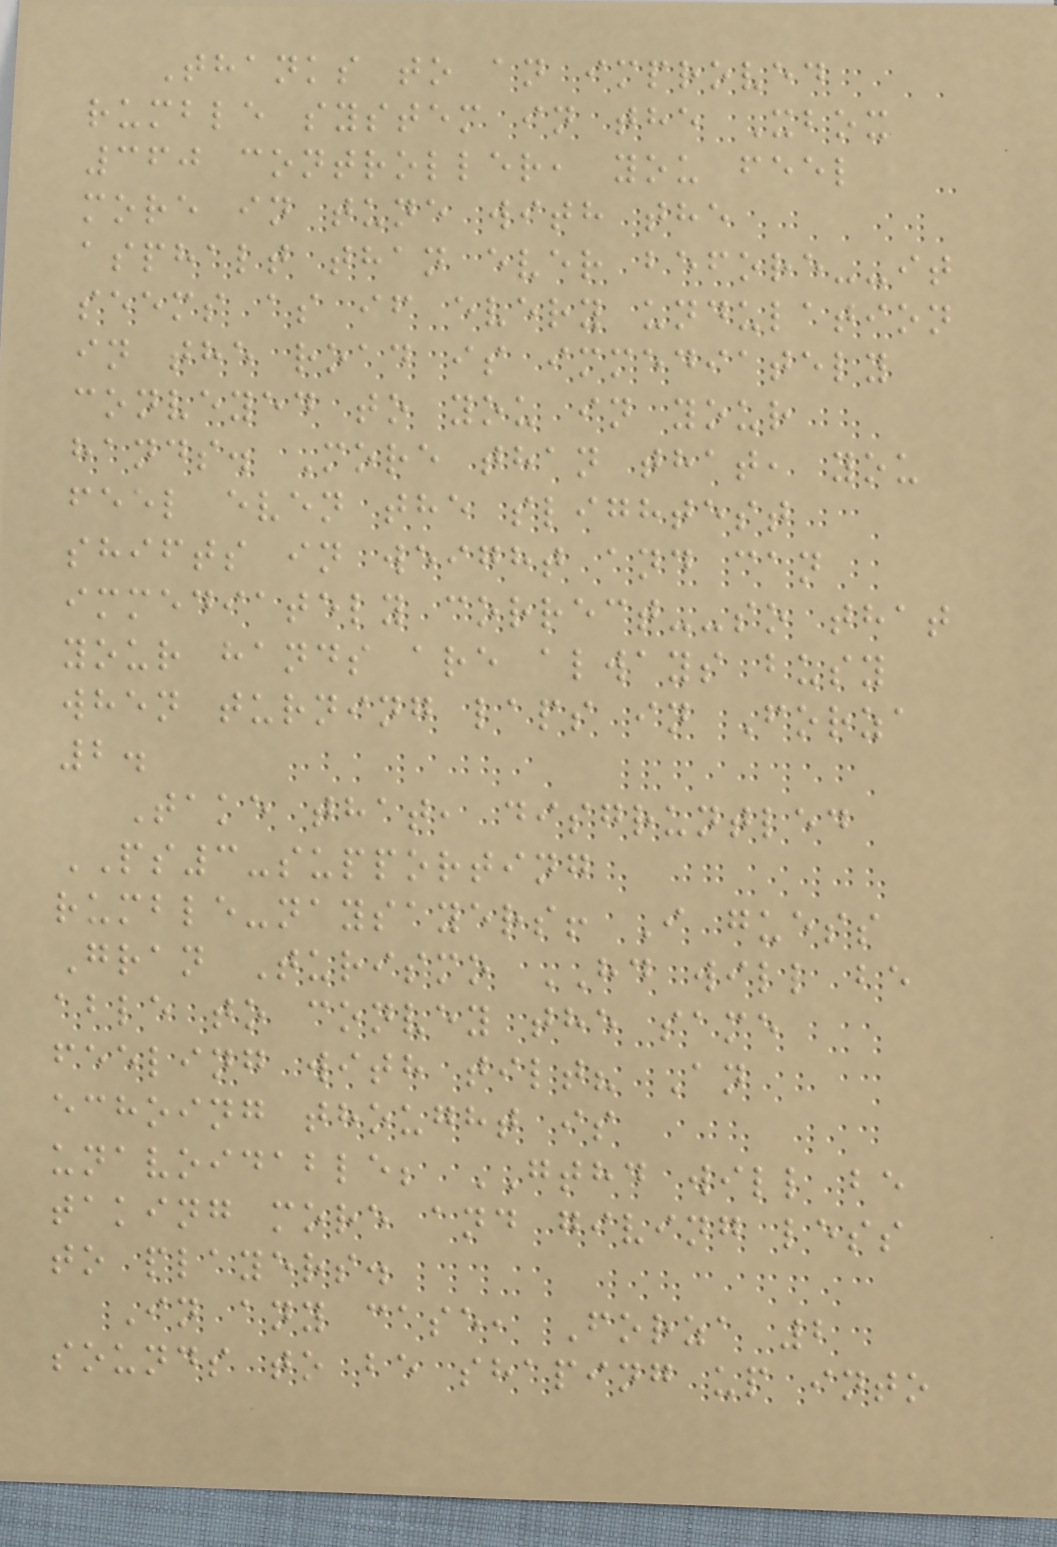Thanks to an improved
rumble system in the Xbox
360 controller, you feel
more in tune with the
asphalt than ever before--it
seems as if every undulation
in the road is immediately
conveyed to you in your
hands. More than that, you
feel even the slightest
shifts in weight and can
immediately correct--so that
your hands are always busy
when turning laps in Forza
2.
Take that, disgruntled
PS3-supporting
rumble-naysayers! I guess
Gran Turismo HD will be
able to convey the same
feeling with tilt? An
echoing thought is
unavoidable; GTHD will be
taking more and giving less
to players.
In any case, Forza 2
sounds to be shaping up into
